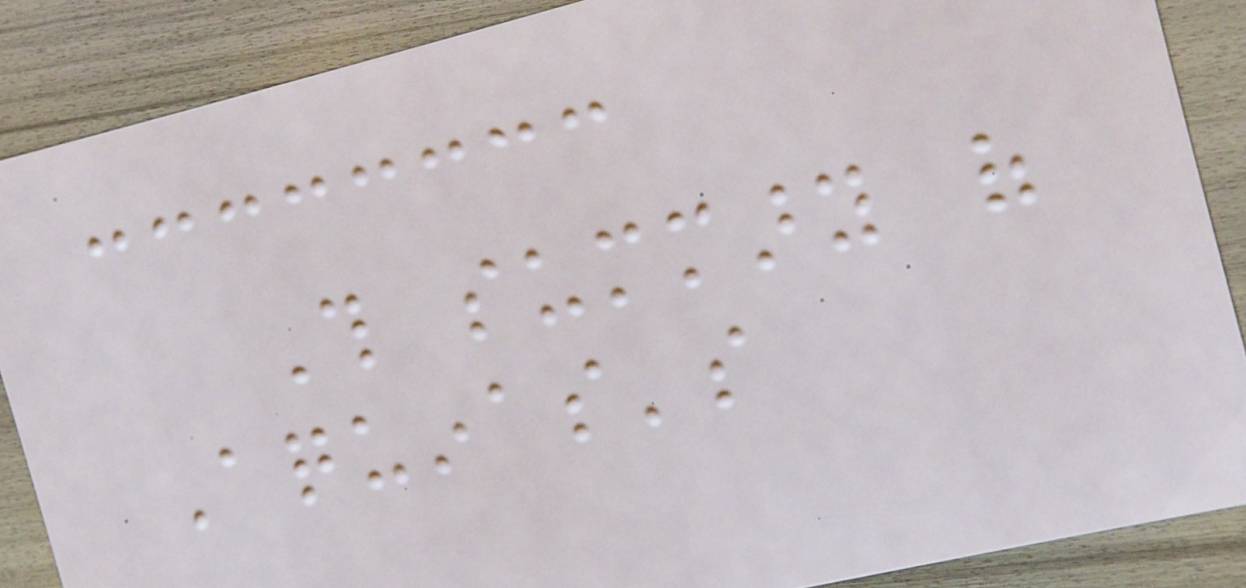This summary of
Aquinas's
